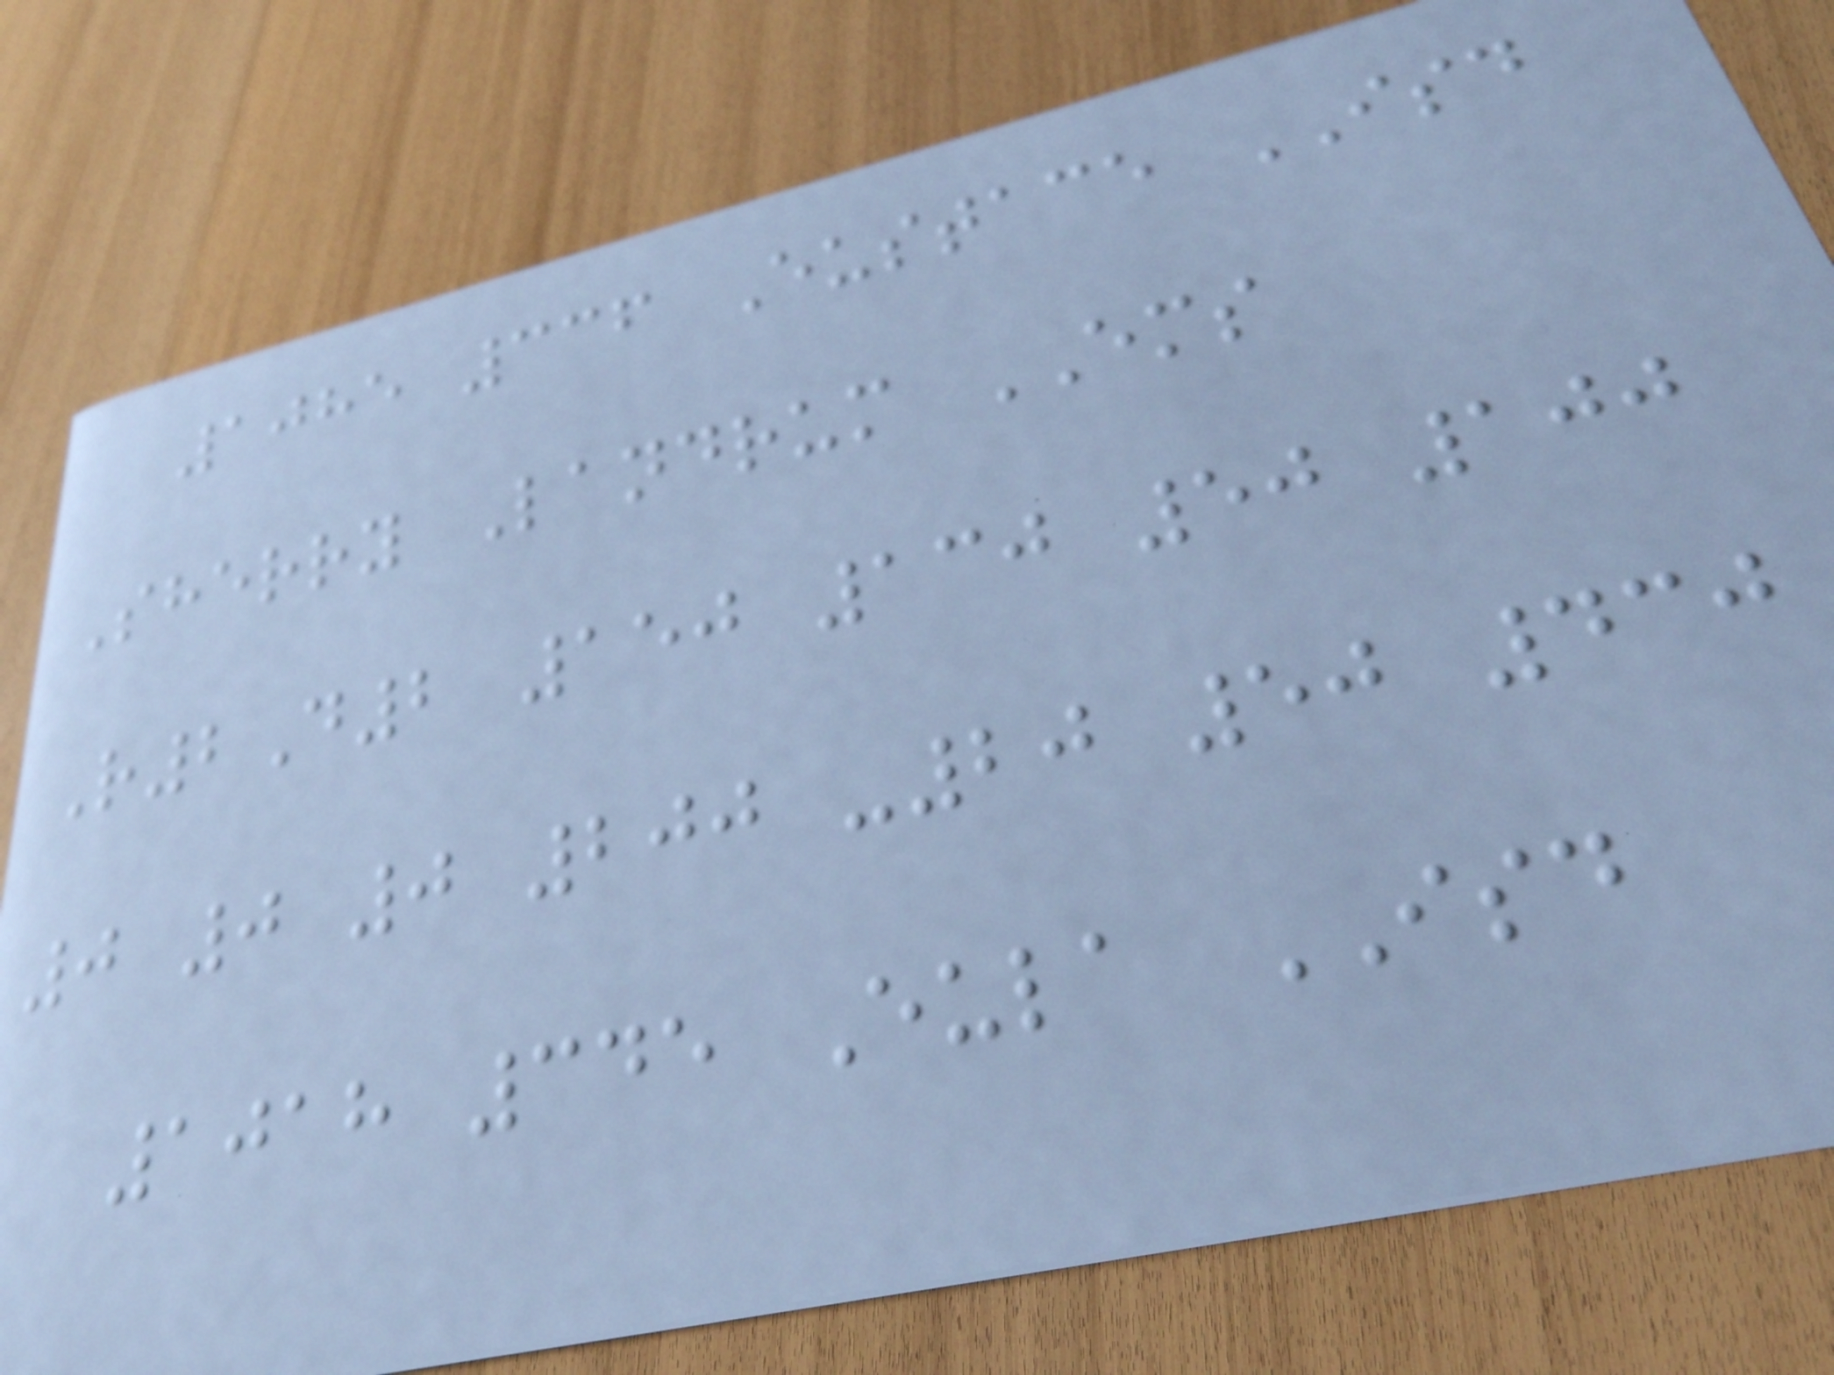1085 336 Eustace ISD
Sherry Landrum EMS
R2D2 150 130 50 100
0 0 0 200 -20 50 430
1018 345 Eula ISD
